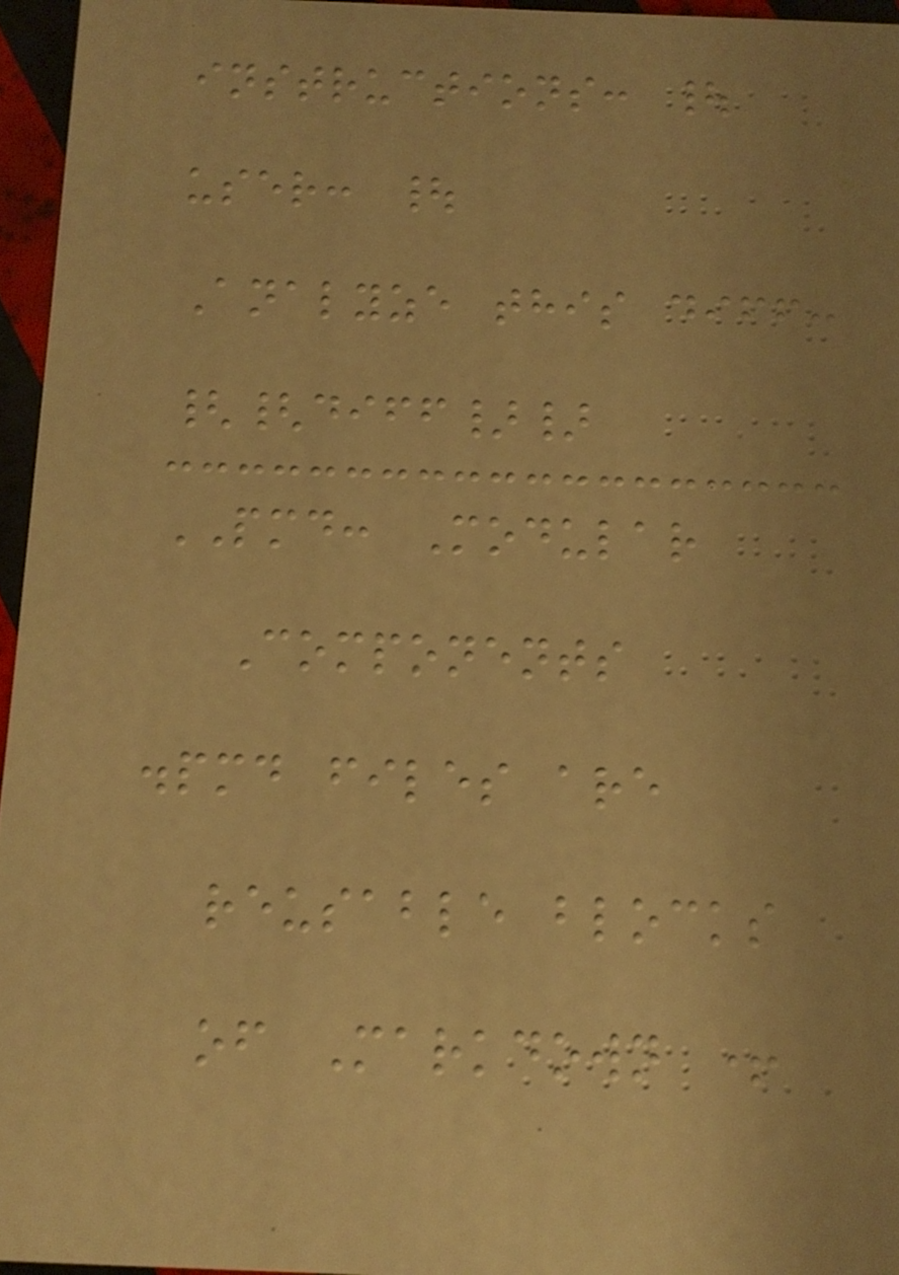instructions: |
user: |
Analyze this diff:
{{diff}}
PMD: Modular
Components
.pmd files are
reusable blocks
of Markdown +
